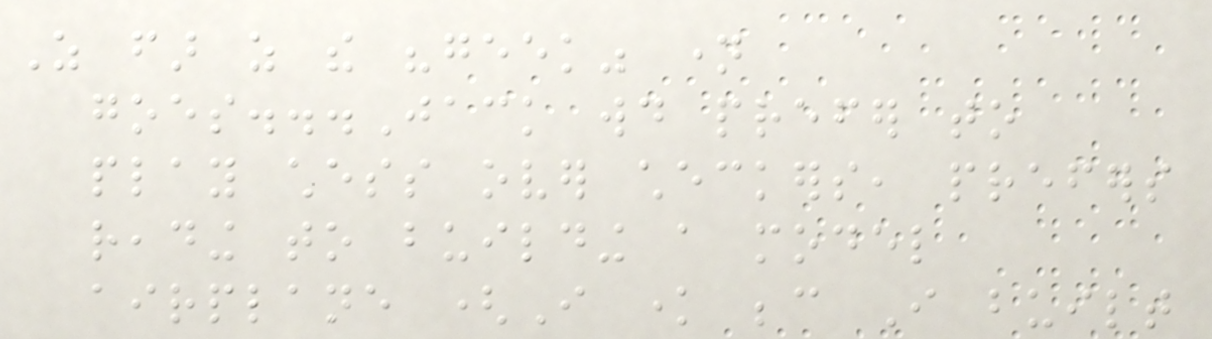As far as the "geek" name
goes...Jack would prefer to
play chess over checkers, prefers
reading to building a model
airplane (I know because I built
